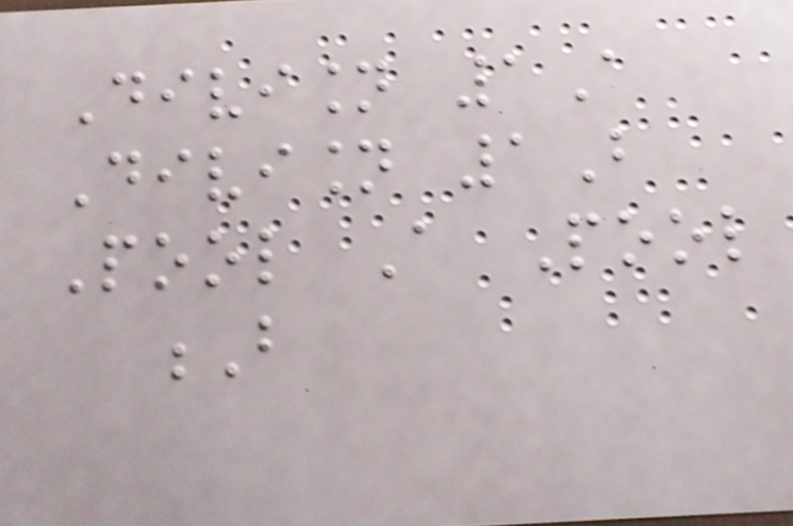Division 1A
Division 1B
Pool A Pool
B
